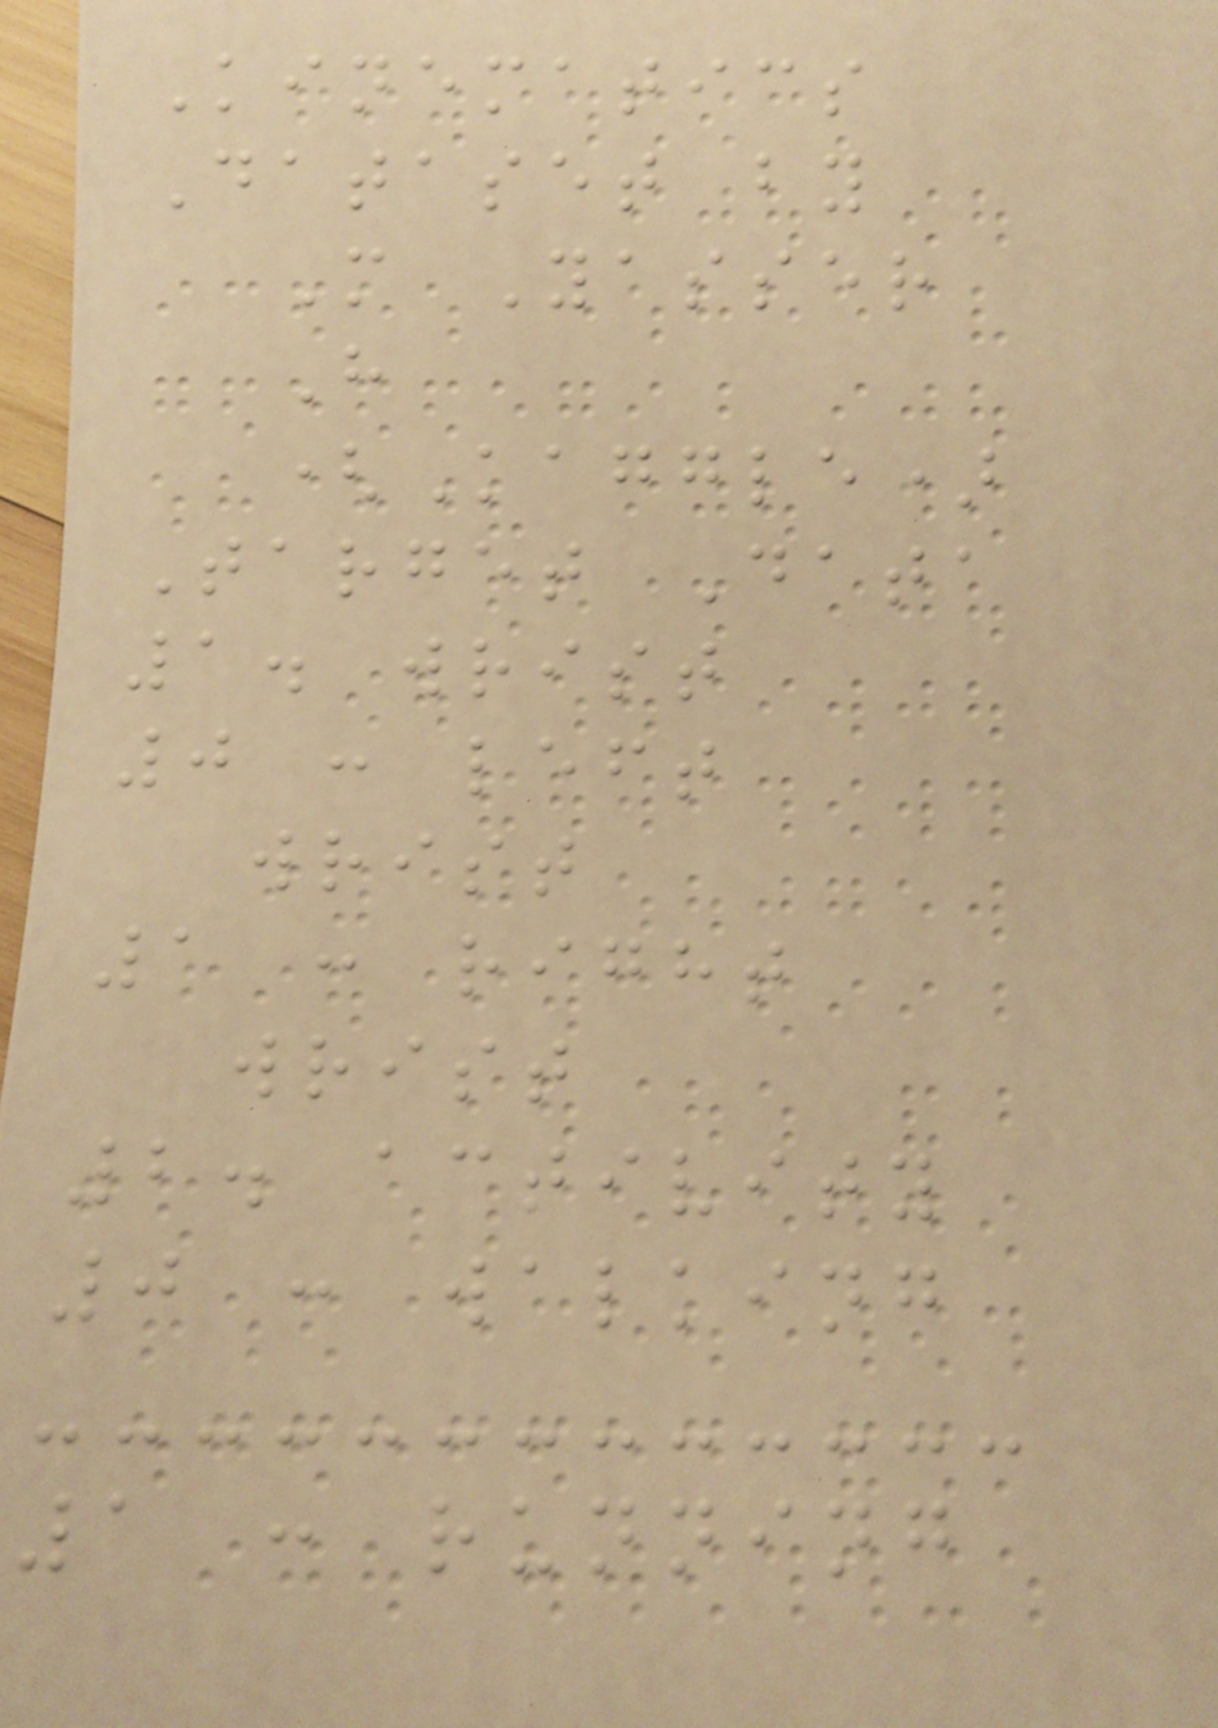Kinematics
Dataset by
M Yasser
H
(Kaggle)
Target Data
1. wrist
0 : left
wrist
1 : right
wrist
2. activity
0 : walking
1 : running
